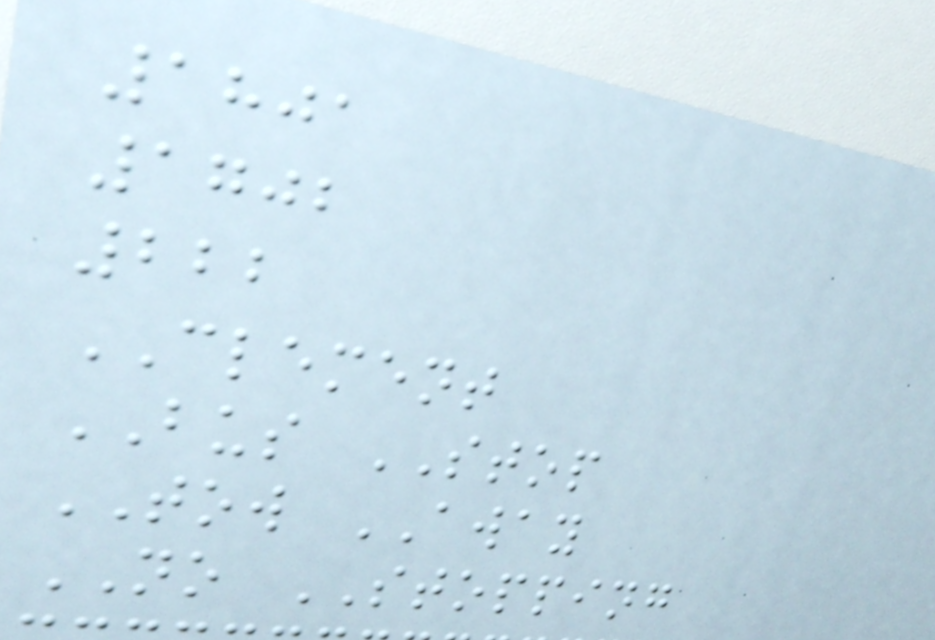1801
1702
222
CLEMENT
BUS STOP
TOW AWAY
NO STOPPING
